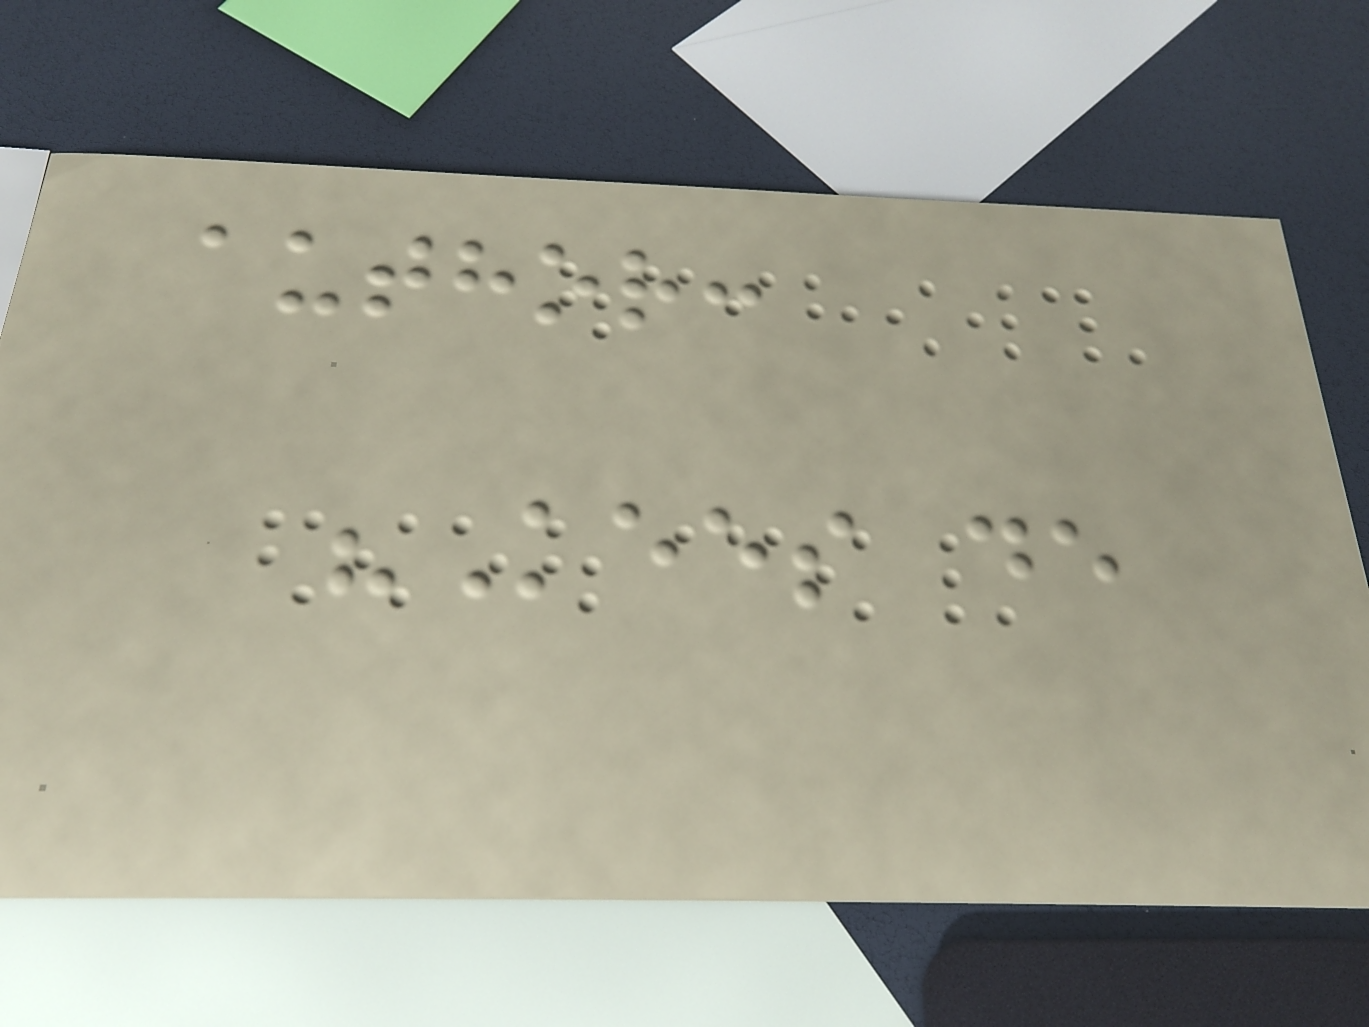author:
"Kees de
